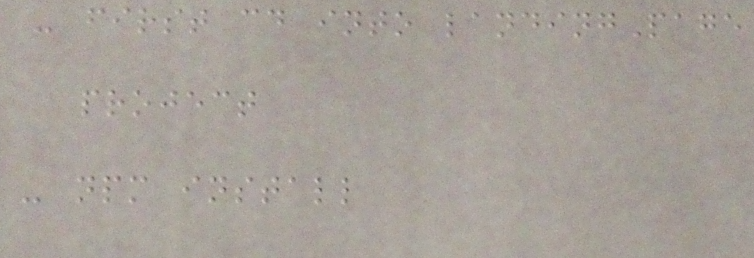- first cd into landingPage
project
- npm install
